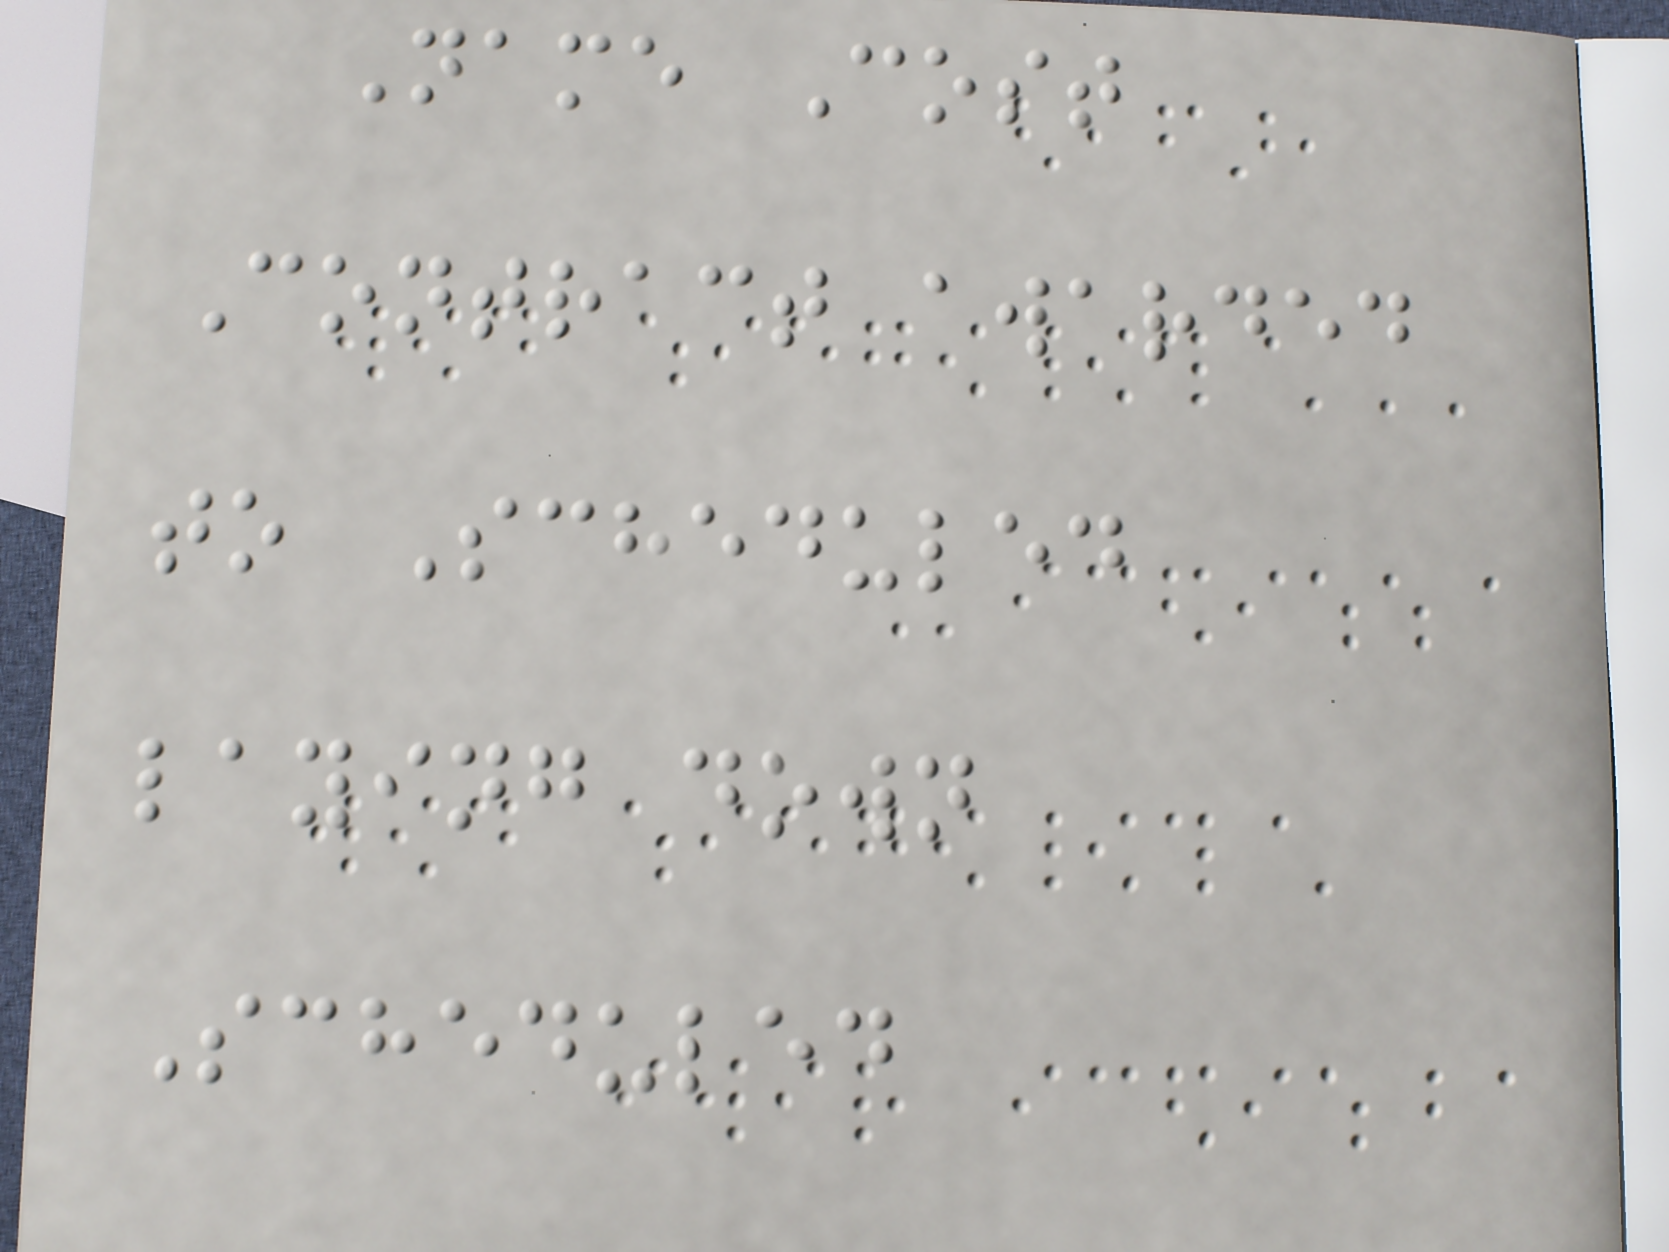Name Cost
Contract awarded
to Scheduled
laying down
Scheduled
